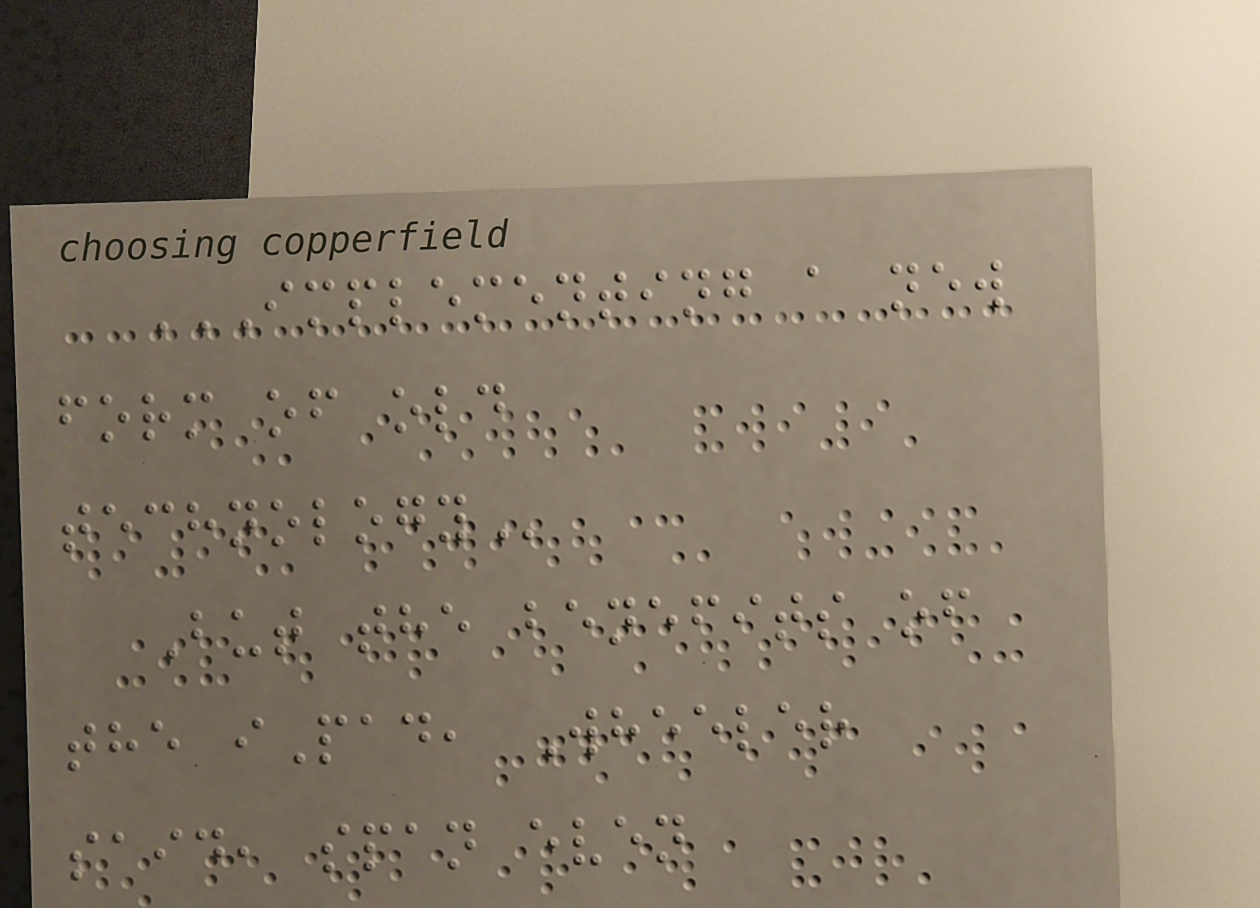IMPLEMENTING A NEW
FORM OF OLD
TECHNOLOGY
But the benefits of
the iPad, Wheeler
said, span even
